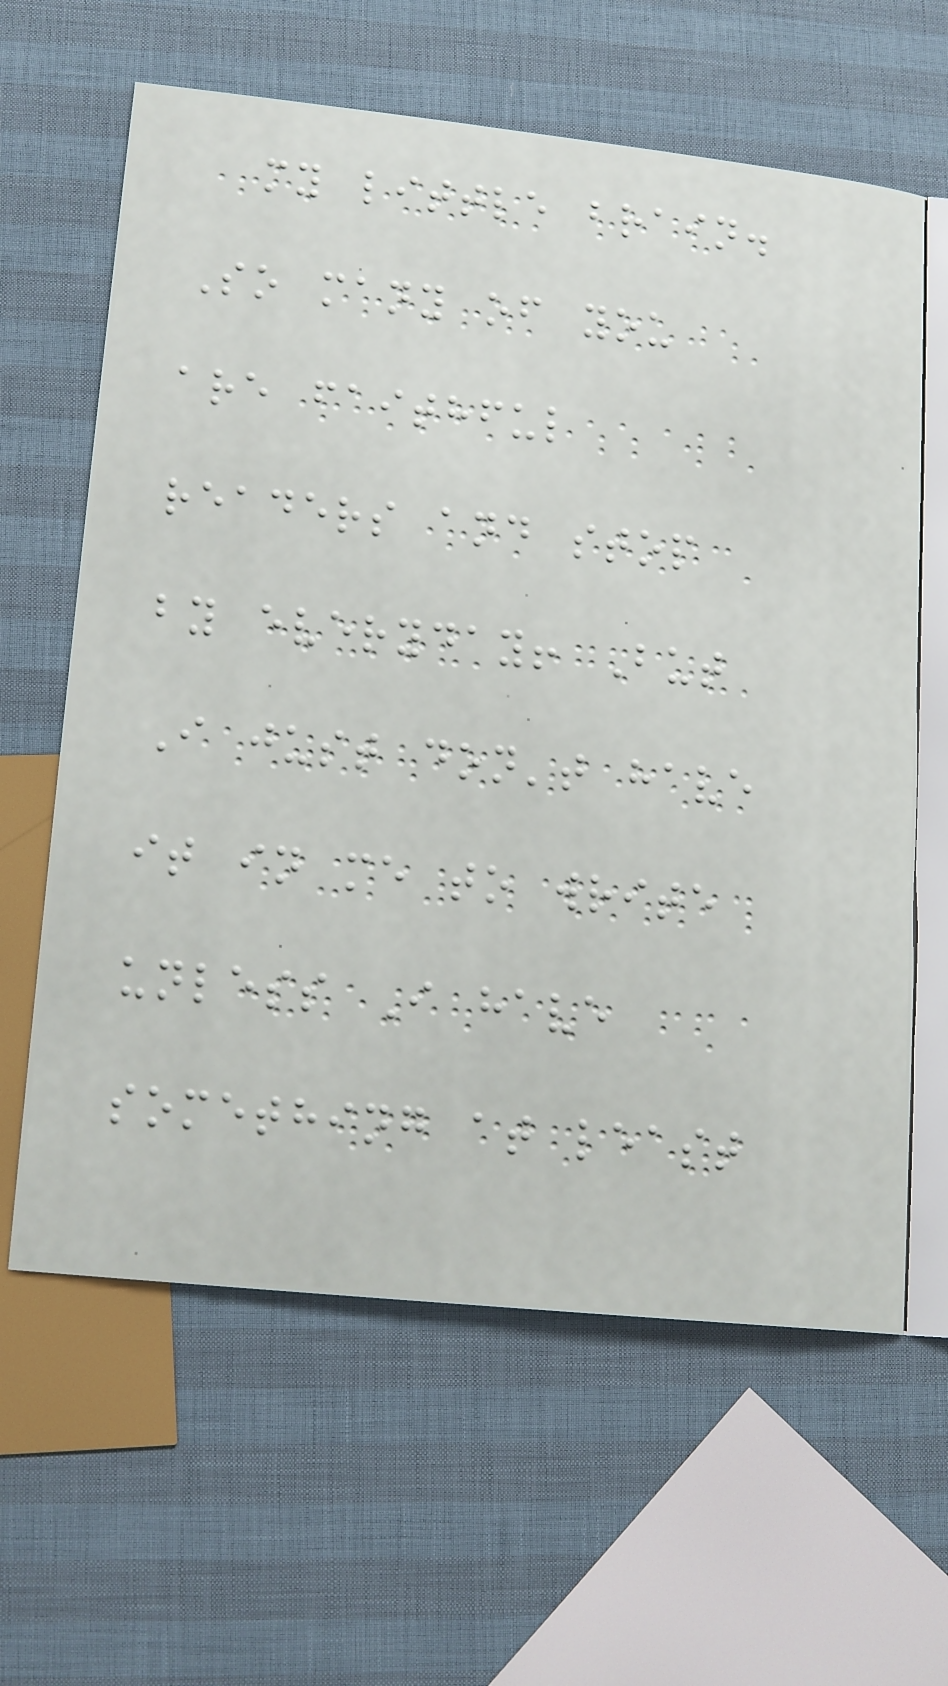my little brain.
So many of you
are faithful
readers and stop
by everyday! But
I just don't have
it in me to write
unless I have
something at least
